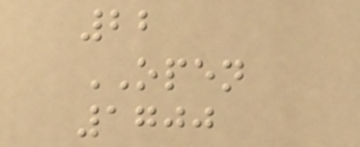22
OPEN
1700
